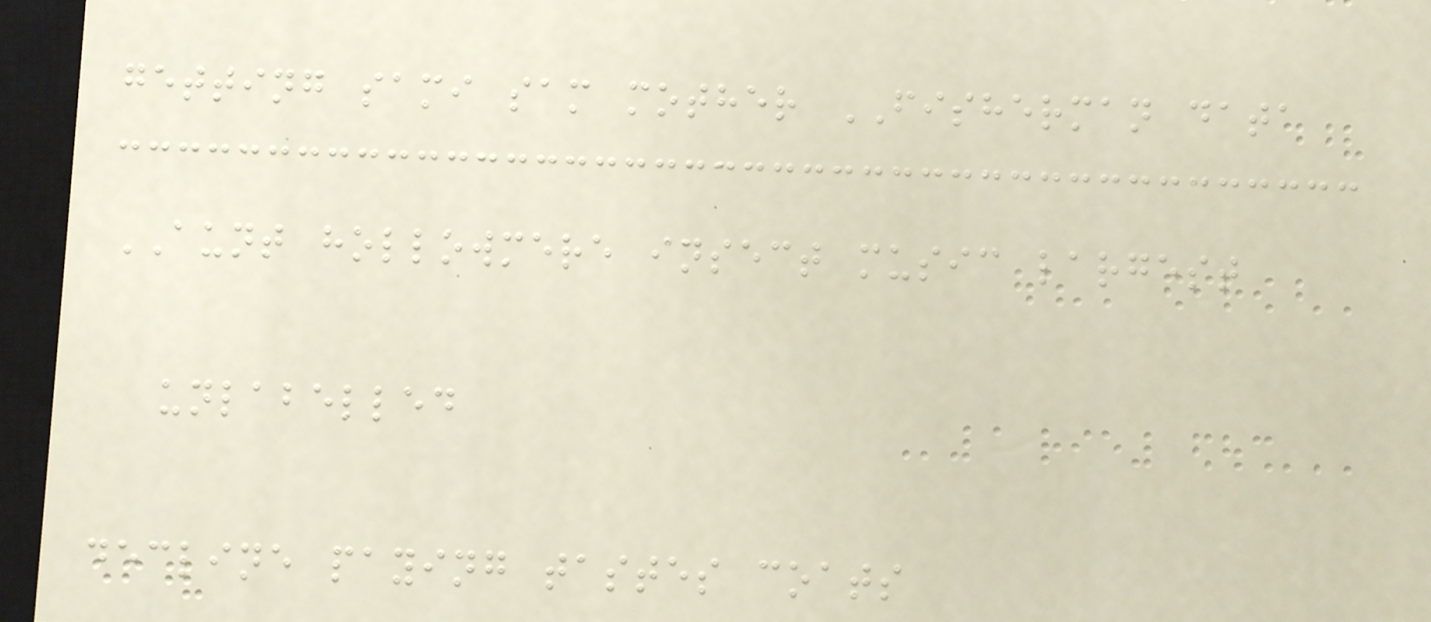getting sami sam mother FISHERMAN data
AUNT hollowmere insect music largest
unlabelled
decline paying tastes coats
